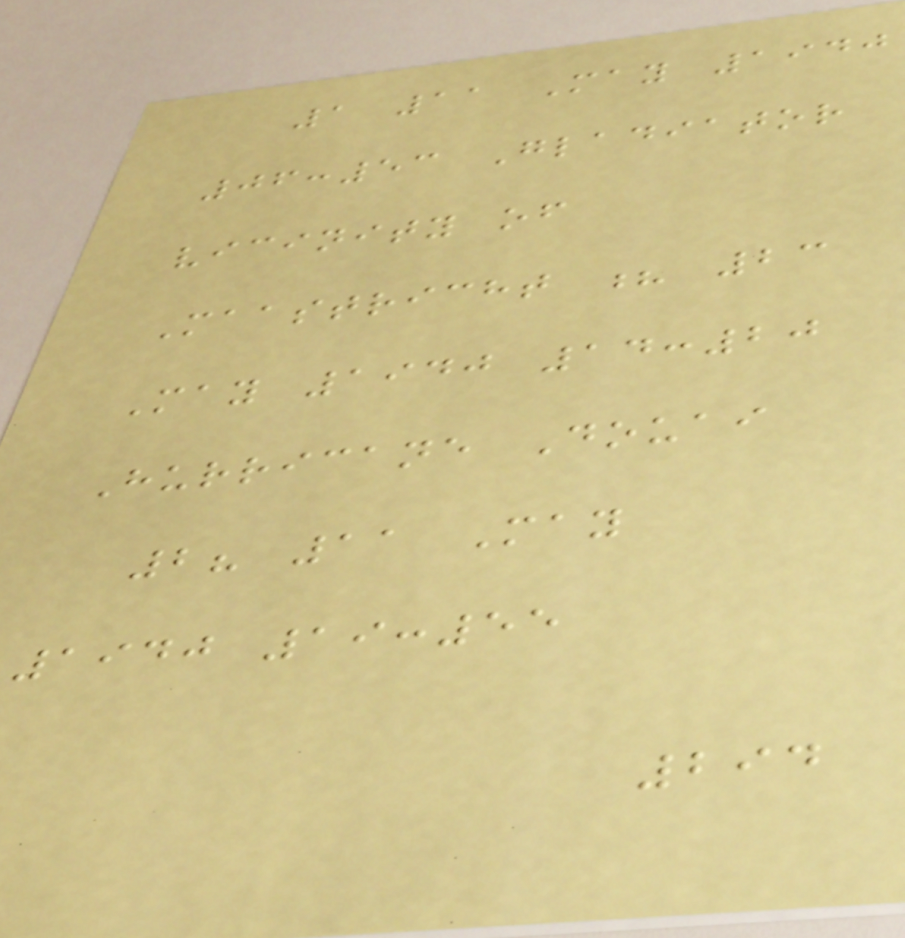1 11 May 1940
06:53 Gladiator
vicinity of
Maastricht ? 23
May 1940 14:20
Hurricane Douai
2? 11 May
1940 19:55
294
